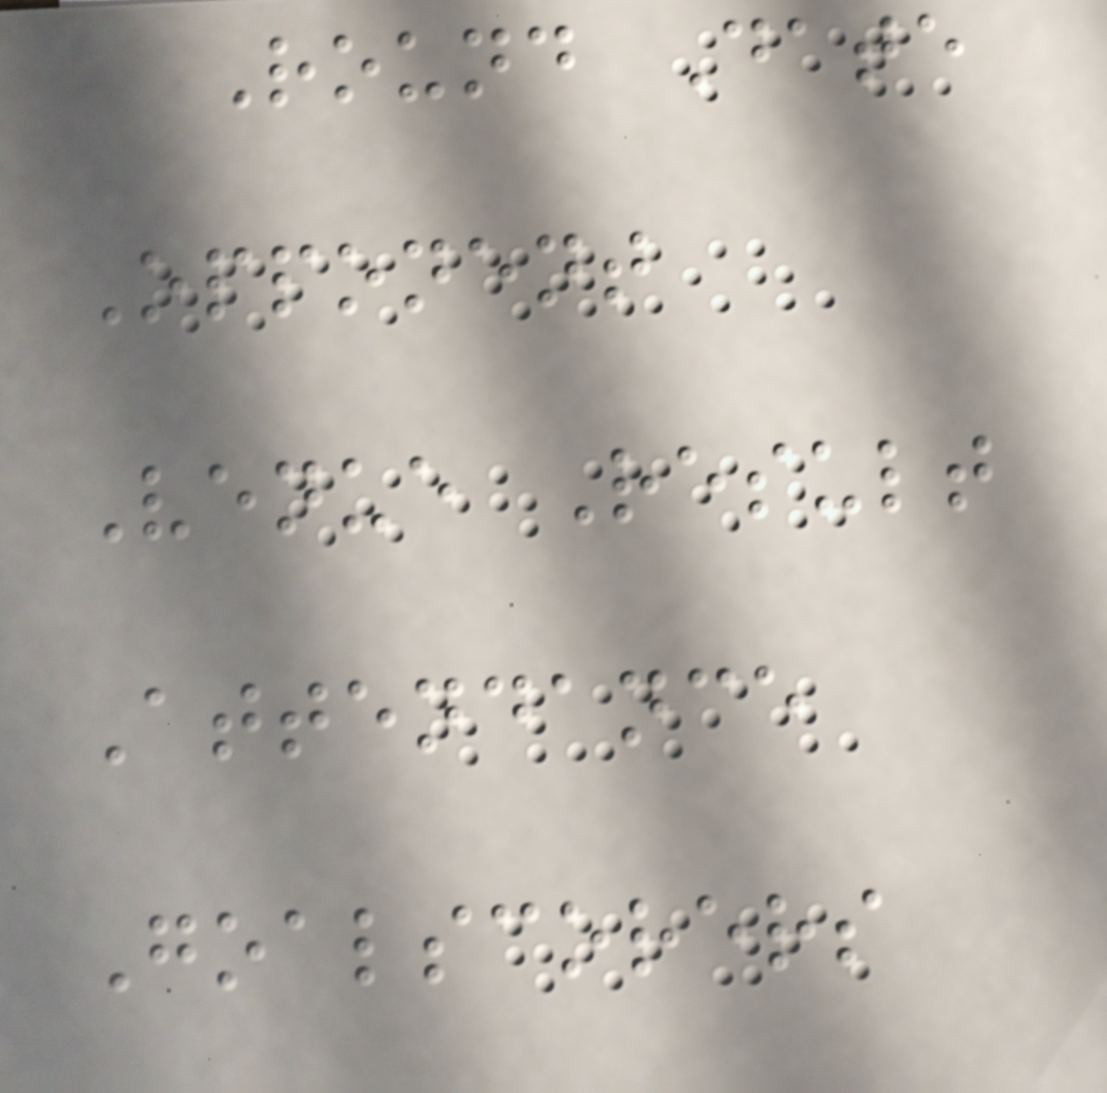Round Date
Opponent
Venue Result
Attendance
Goalscorers
